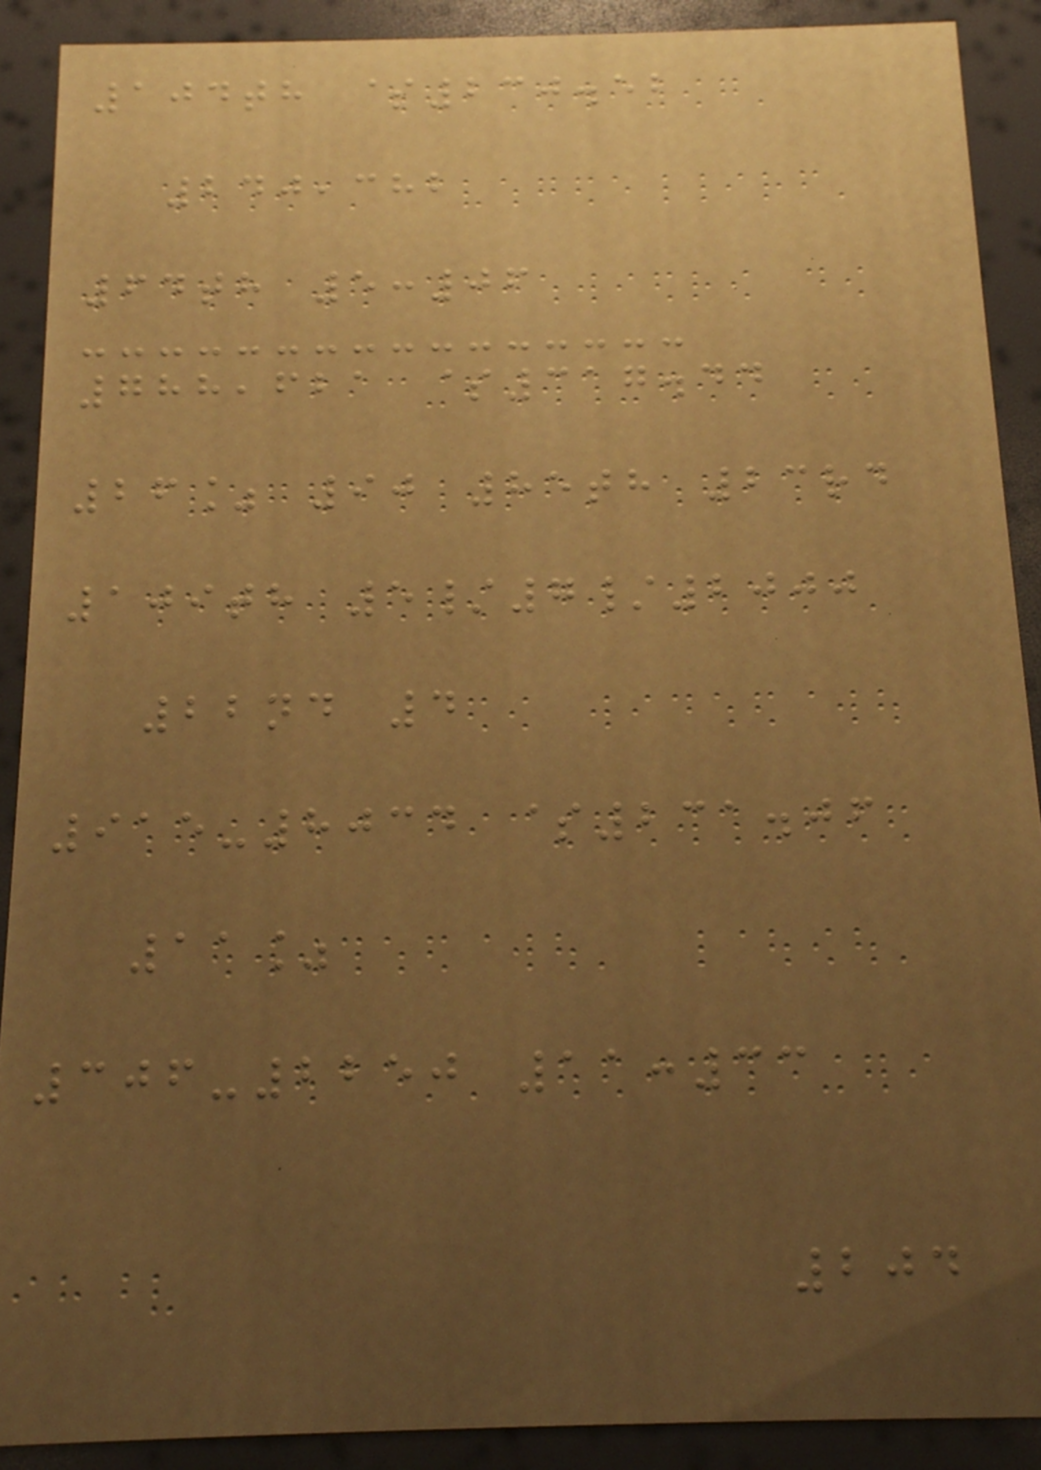104th $230.52
240,382
64th 5:06
788,621 $317.44
26% 90 85th 23rd
109th 5/7/2000
22nd 4
915-8034 $231.06
11%
306-2250 11:33
204
